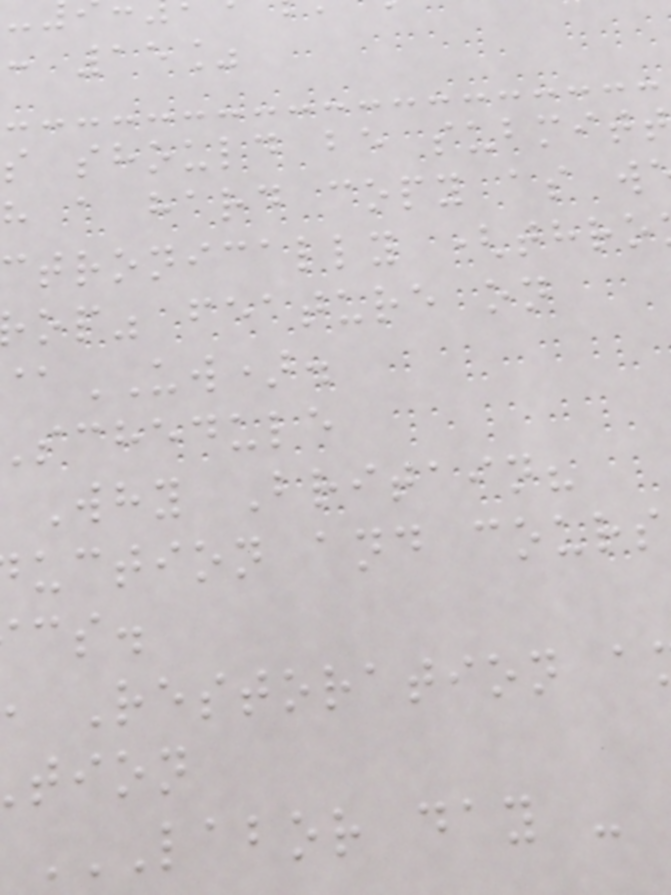: 15%
s should be submitt
h a hard copy as w
ctronically (thro
op" feature on
UW).
schedule
Why Britain?
uction and cours
Restoration a
tion
